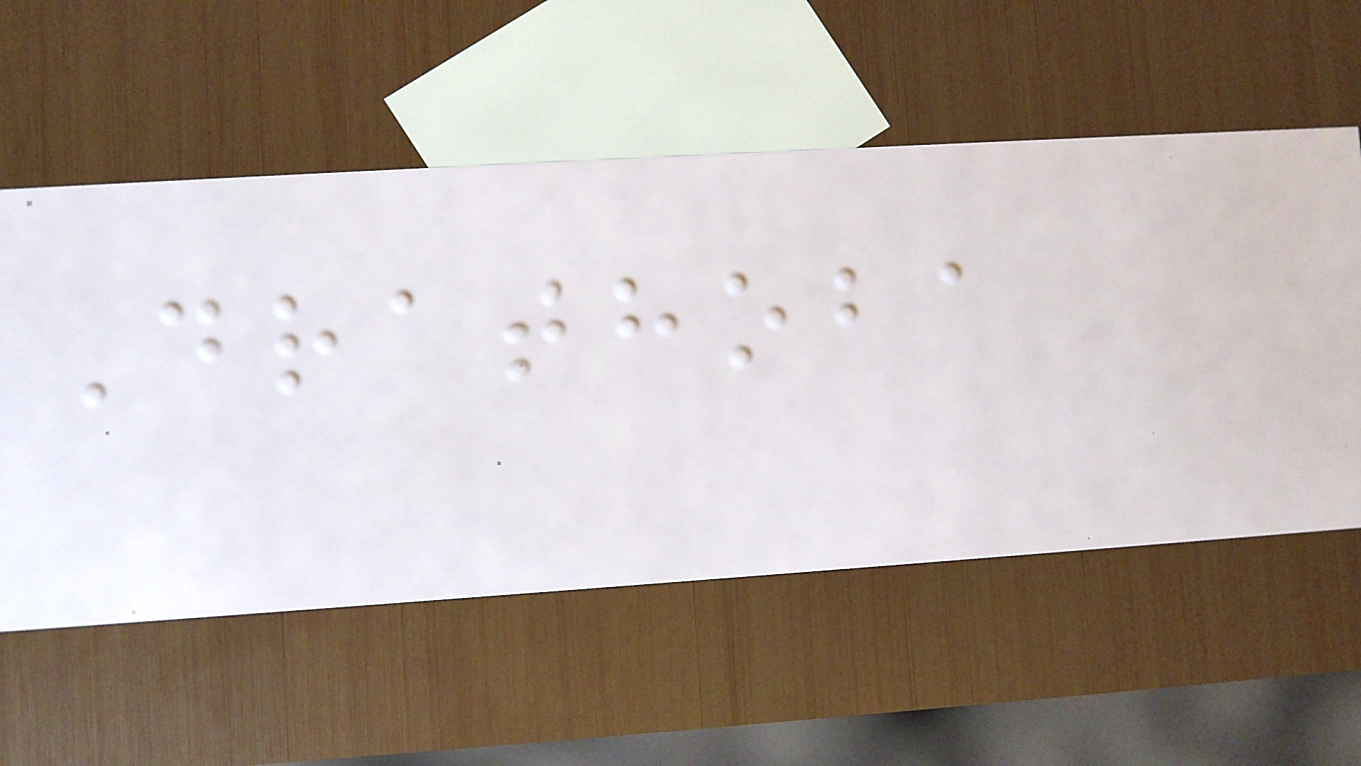Drathoba
